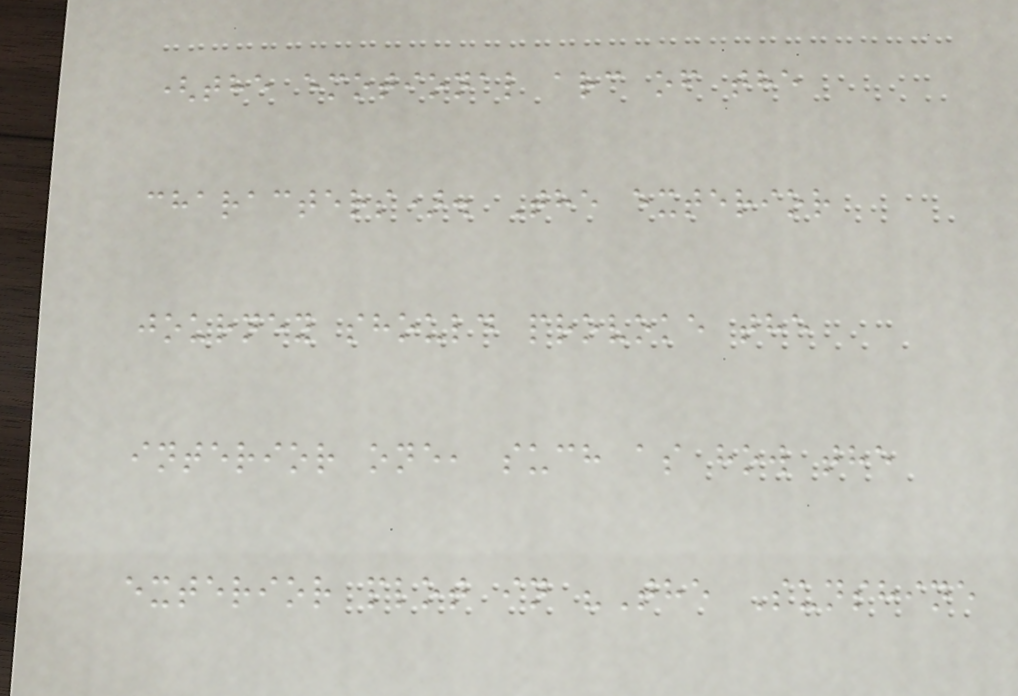(the emotional arc of the
characters). The exterior
journey should provoke the
interior one, such as how the
exterior plot in "The Sunshine
